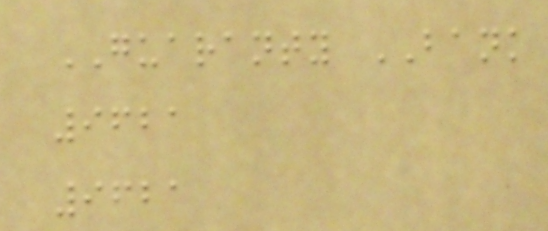GUARANTY BANK
9621
9621
